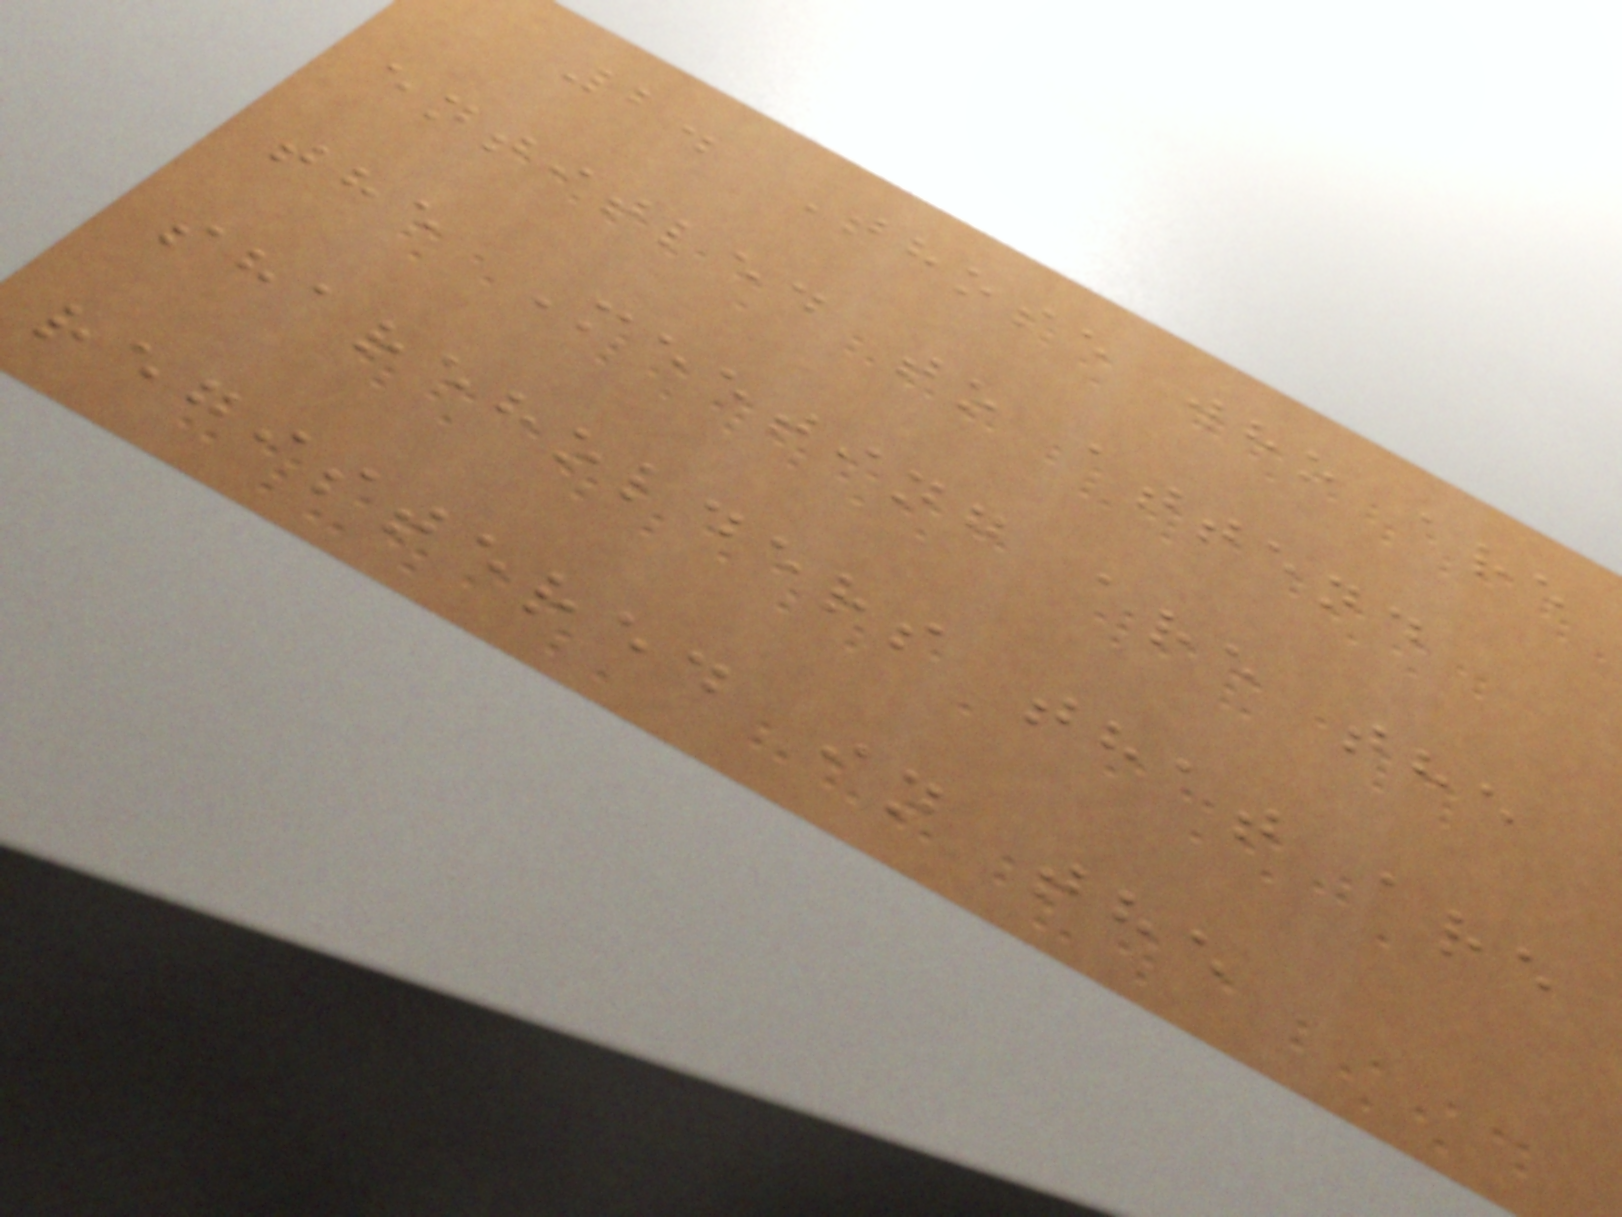2. Those who are
entitled to attend
the Meeting are the
shareholders that are
registered in the
